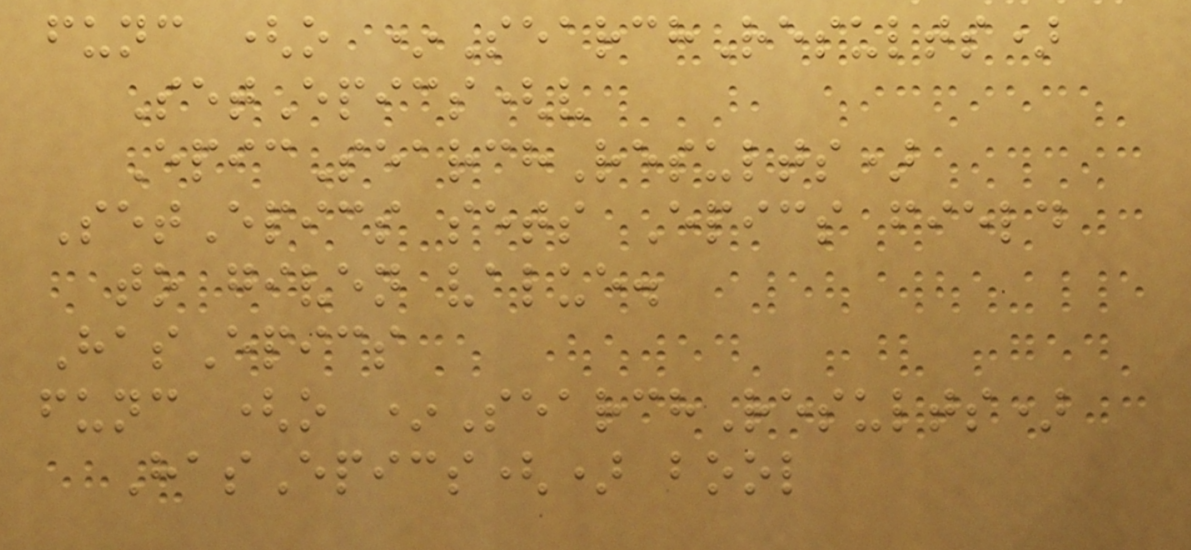func (o *SearchResults)
SetEpics(v
EpicSearchResults)
SetEpics sets Epics field
to given value.
HasEpics
func (o *SearchResults)
HasEpics() bool
